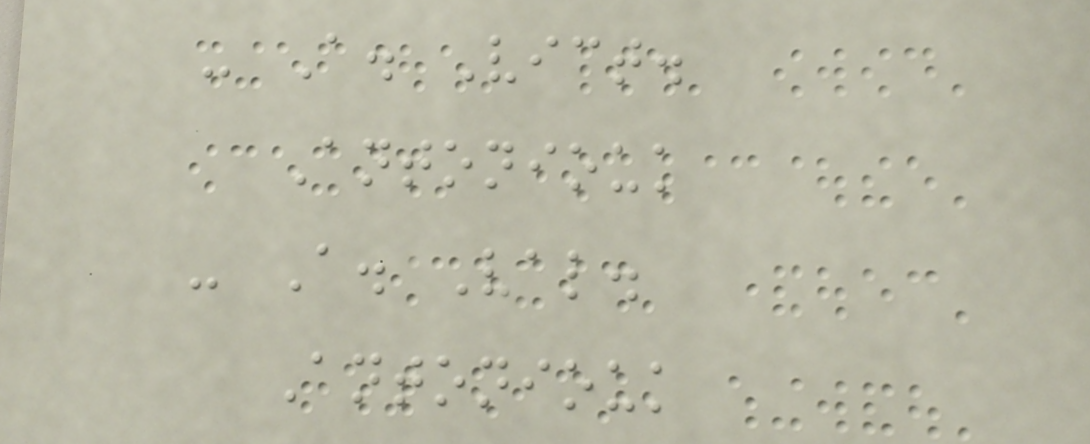- A. Vict.
Antoniouk
- A. Val.
Antoniouk
